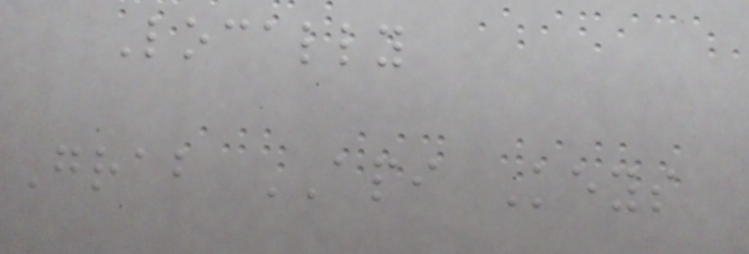Locally
Grab API Keys
